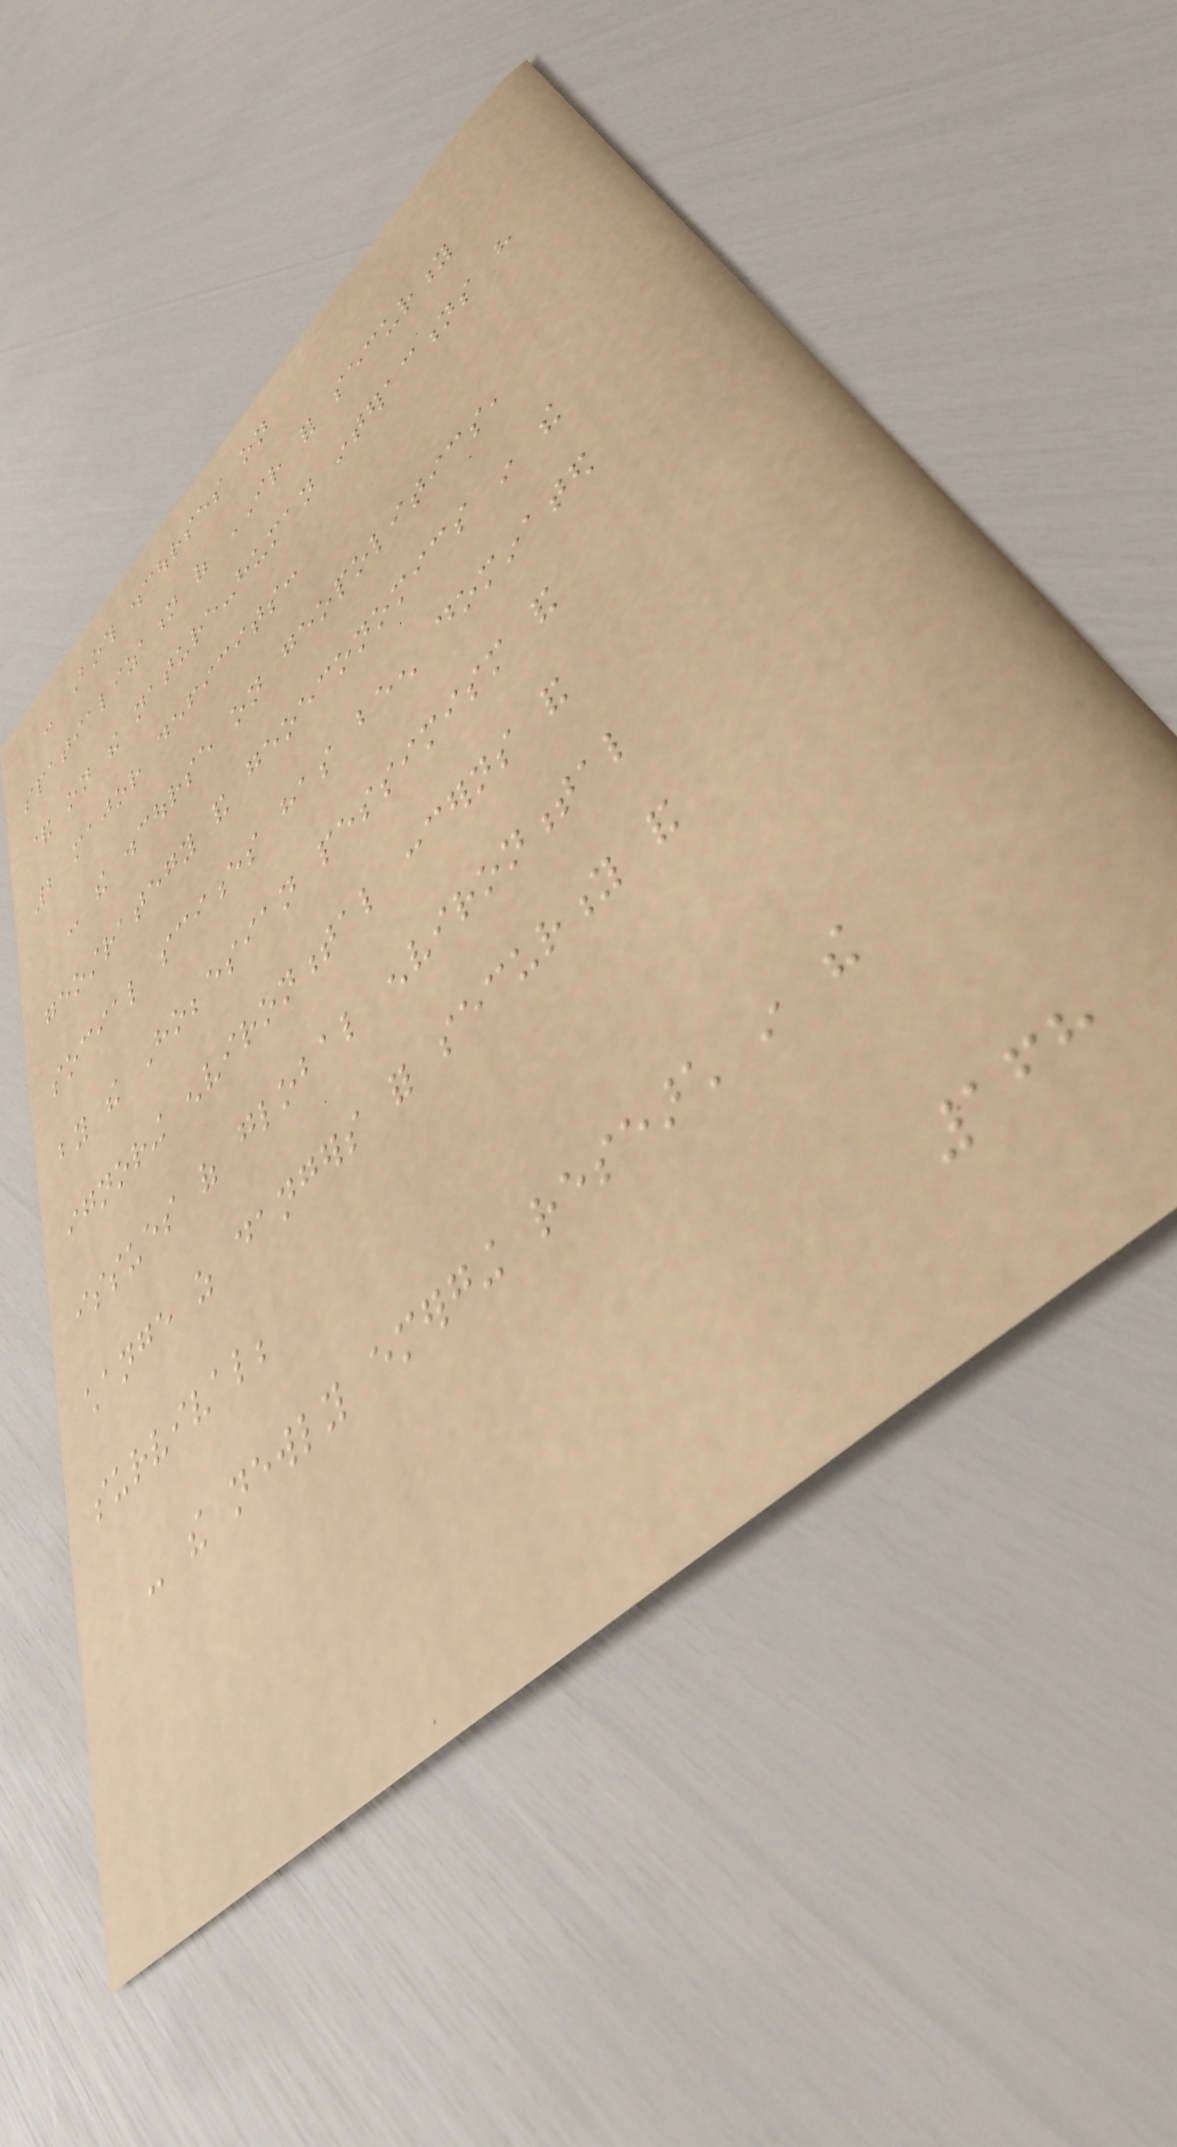- Both discourses on
spatialization of IR and security
& on the nature-human interactions have
2 major deficits:
- the discourse on geopolitics,
geostrategy and geoeconomics in the
social sciences has been dominated
by the Hobbesian pessimism and
ignoring environmental concerns and
issues of global environmental
change as dangers for security and
survival;
- the newly emerging research in the
168
